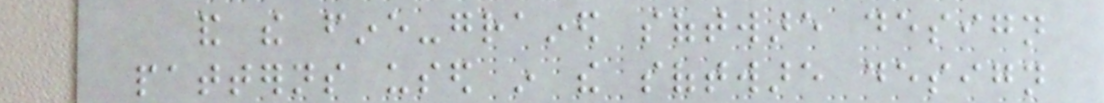and the fine-grained software design
patterns used in the software design
